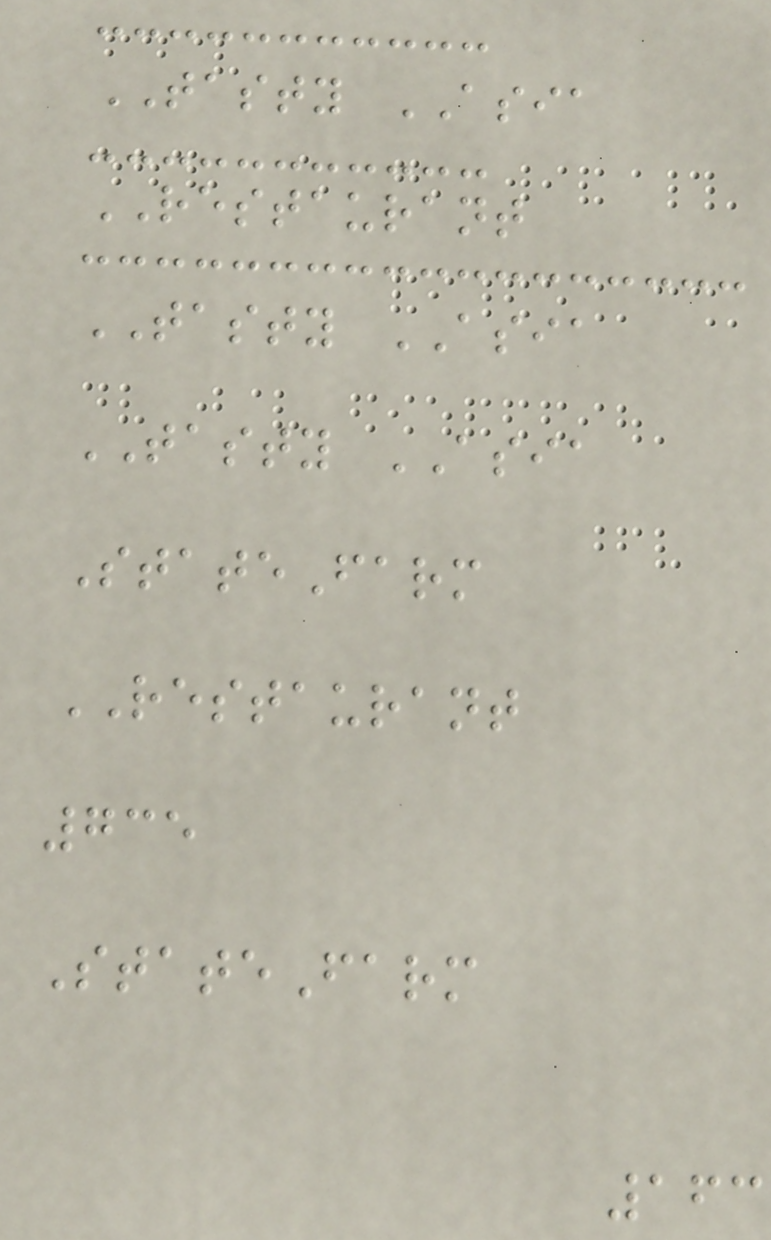TASTY ASIA
RESTAURANT
TASTY ASIA
TASTY ASIA
StateFarm
RESTAURANT
735
StateFarm
163
